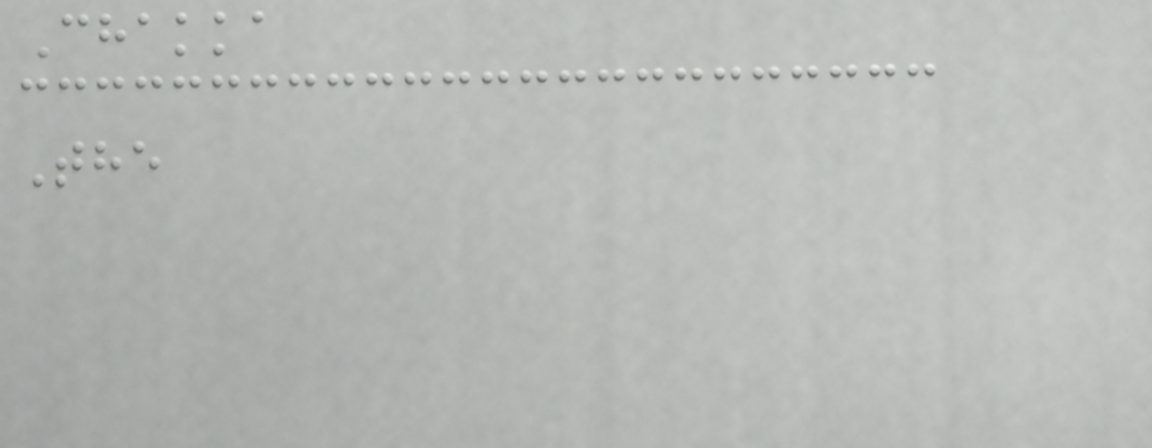Chakka
The
